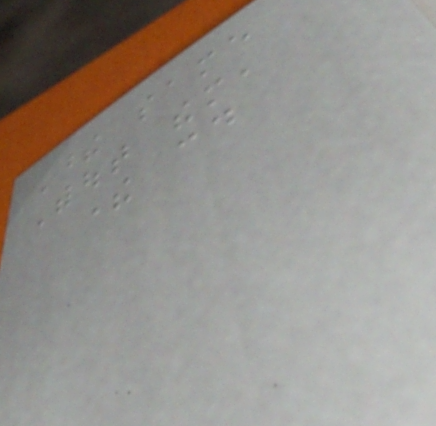These same
Without them,
there could
